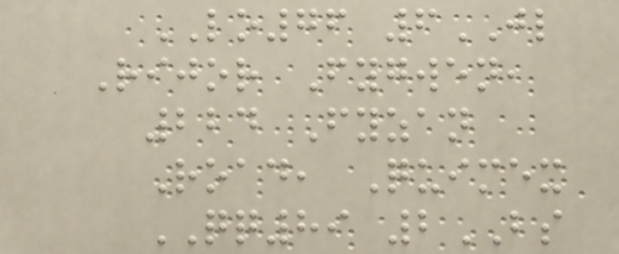LO76 6JL
Rijor Fygwen,
224 Fyzan
Road, Quimex
QQ89 2BS
